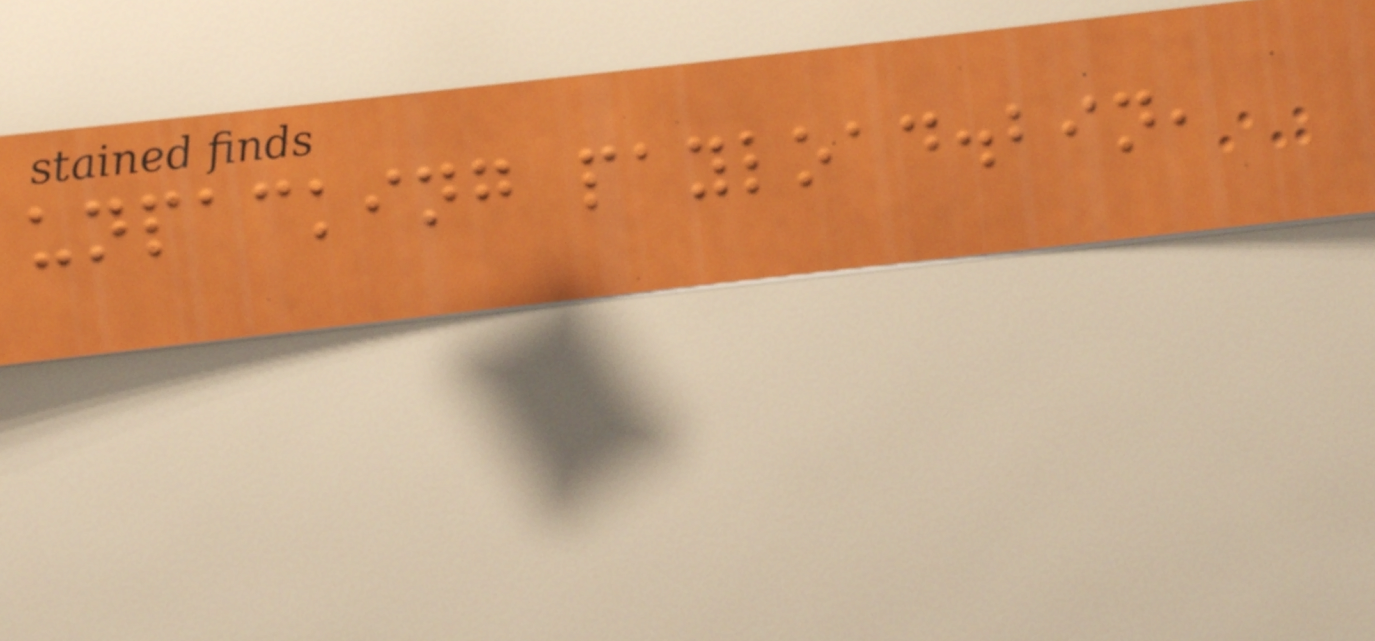unpacking payload.bin,
